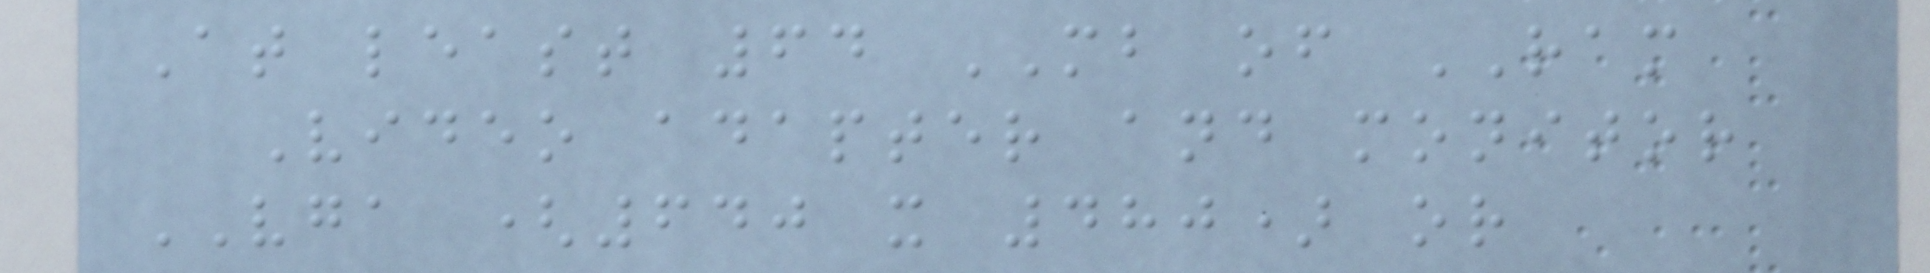At least 64 MB of RAM
Video adapter and monitor
VGA (640 x 480) or
